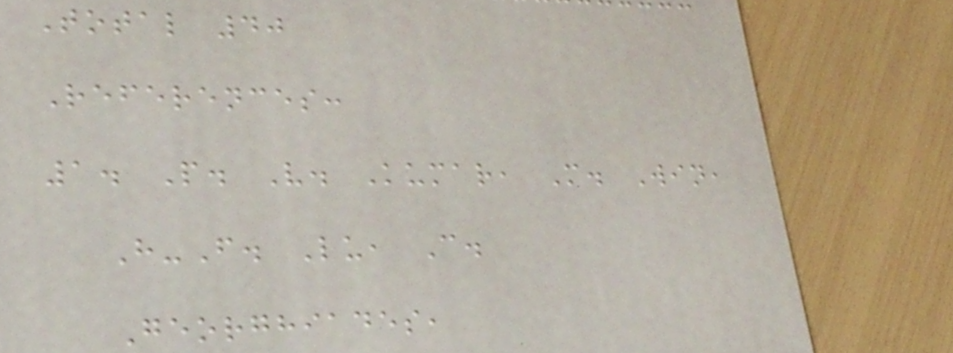Total 40
References:
1. P. V. Kumar, M. Win,
H-F. Lu, C.
Georghiades,
